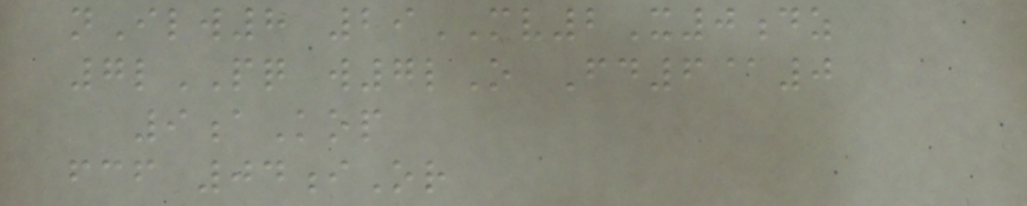nIlw8 29MV2X0dz
7lPQ w7lO Fd6@0
9aKop
fcf 04iOr
